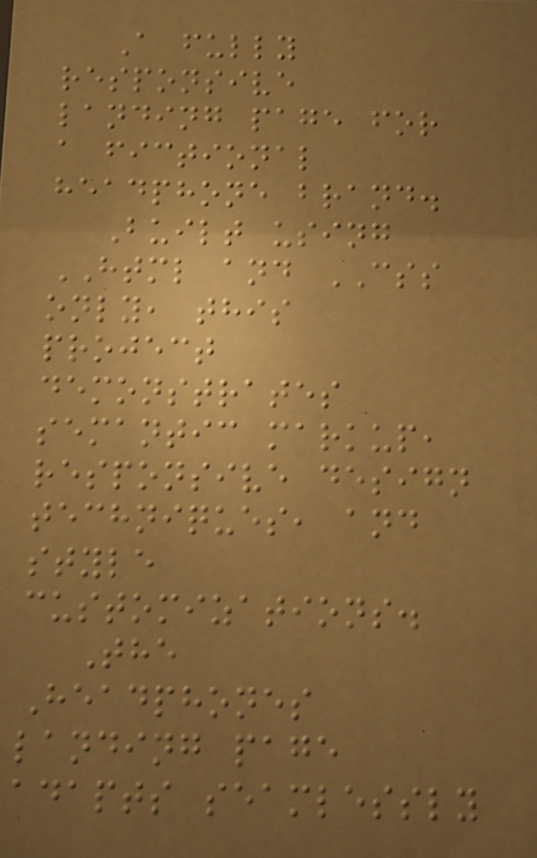A fully
responsive
landing page for
a fictional
headphone brand.
Built using
HTML and CSS
only, this
project
demonstrates
semantic markup,
responsive design
techniques, and
style
customizations.
The
Headphones
landing page
adapts seamlessly
